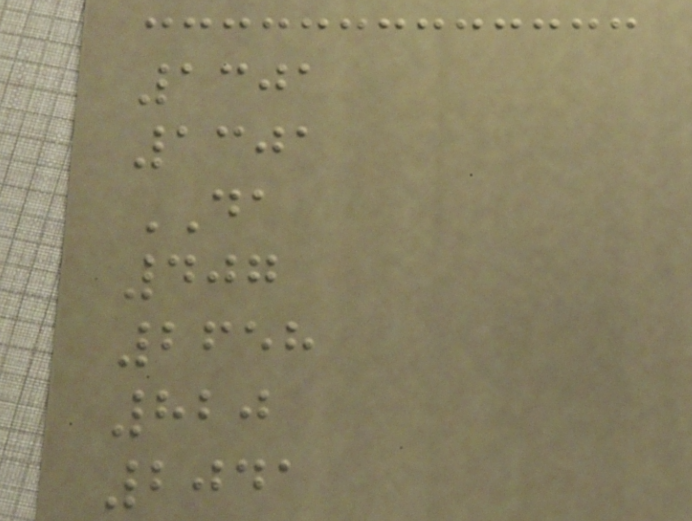1301
1301
DA
407
2658
820
2041
